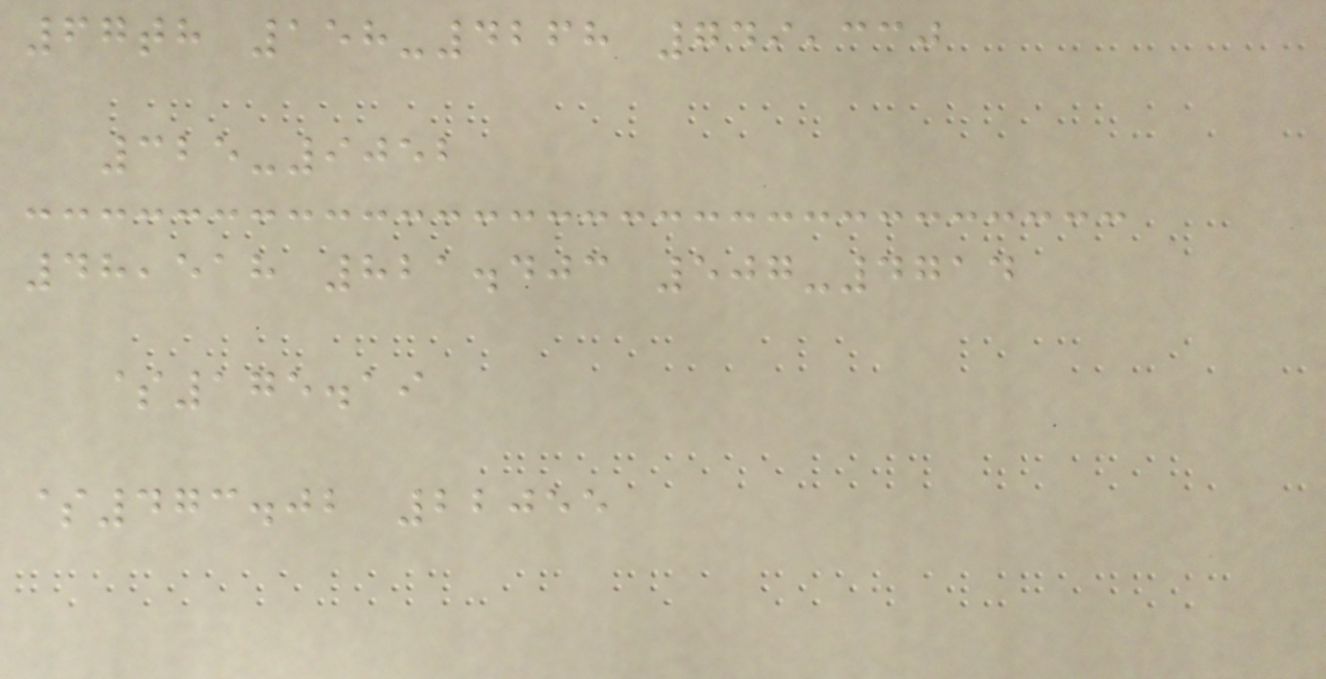67th 158-4268 749,330
325-9052
48,518 821.403 507-4714
$175.19
$473.02 22055
